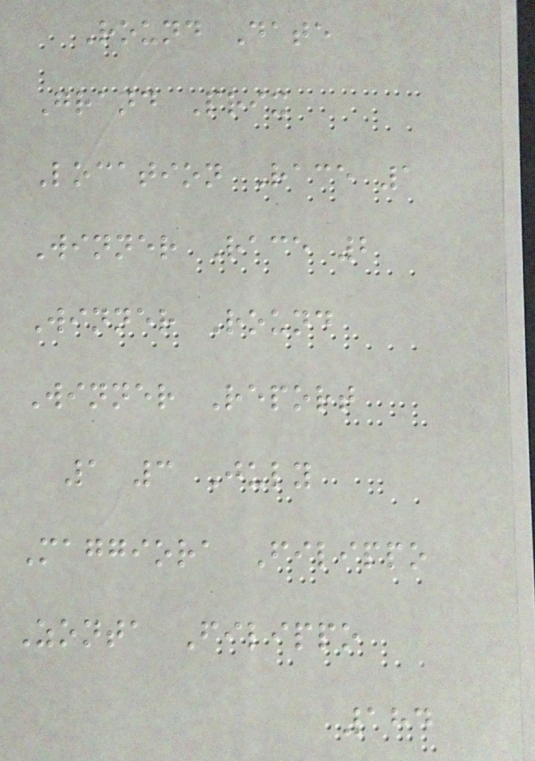Round Date
Grand Prix
Location Race 1
Winner Race 2
Winner Round
Winner Report
1 3 July
Maggiora Filippo
Zonta Filippo
184
